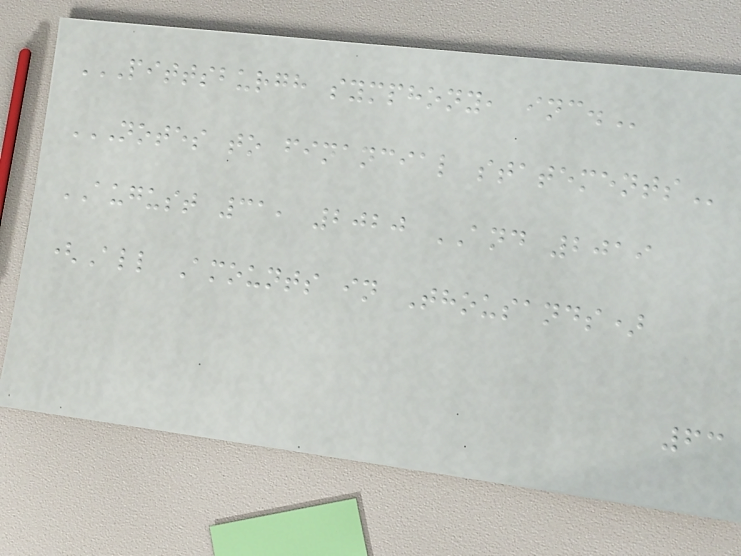PITTSBURGH SYMPHONY, INC.
NOTES TO FINANCIAL STATEMENTS
AUGUST 31, 2020 AND 2019
(All Amounts in Thousands)
63
